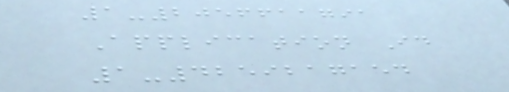1-2056611791
Application Id
1-4259217154
